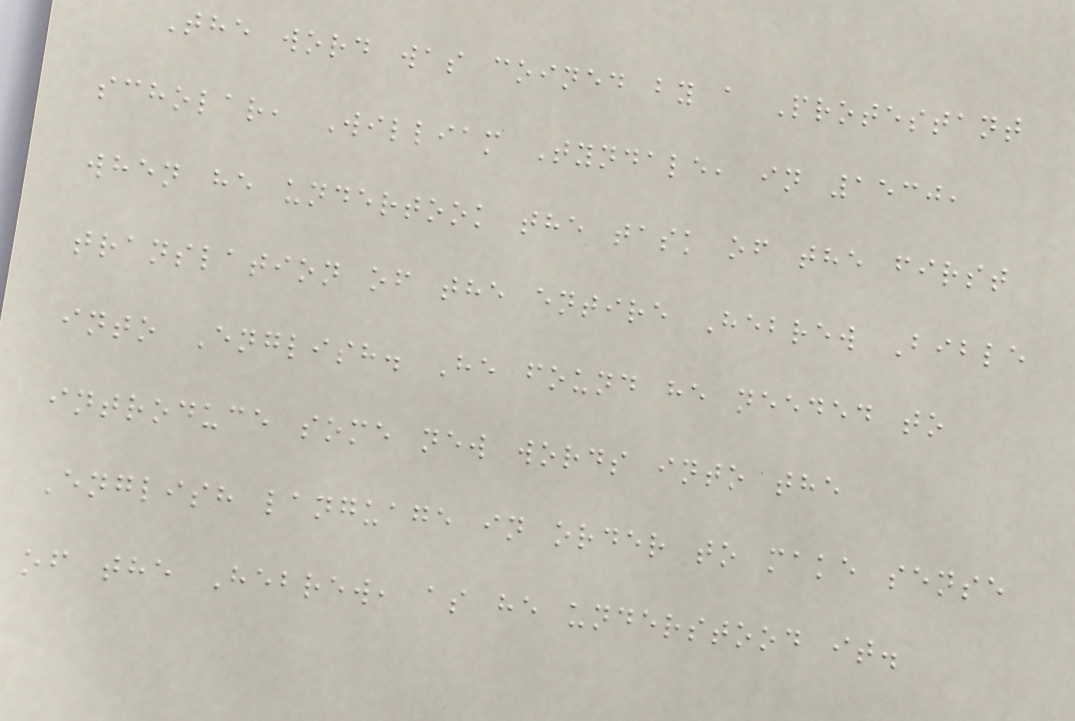The word was coined by a Protestant
scholar, William Tyndale, in 1530,
when he undertook the task of the first
translation of the entire Hebrew Bible
into English. He found he needed to
introduce some new words into the
English language in order to make sense
of the Hebrew, as he understood it.
